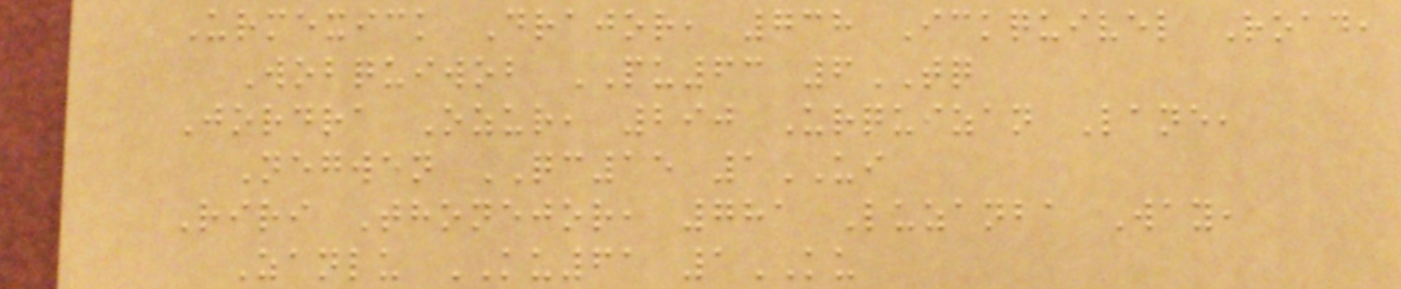Urmexick Drajor, 738 Ickquivel Road,
Wobquiwob PU63 6TQ
Jordra Ozur, 290 Urquizan Lane,
Negwen QC15 1UI
Riri Thonejor, 781 Luzanba Way,
Zanlu KU61 1KU
